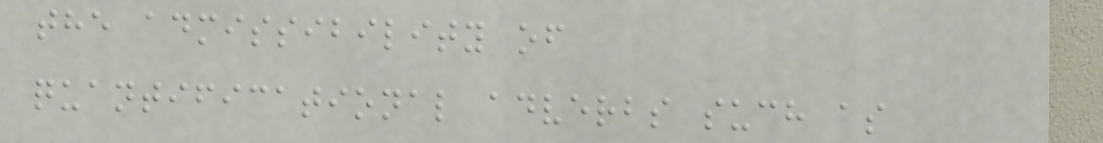the admissibility of
quantificational adverbs such as
